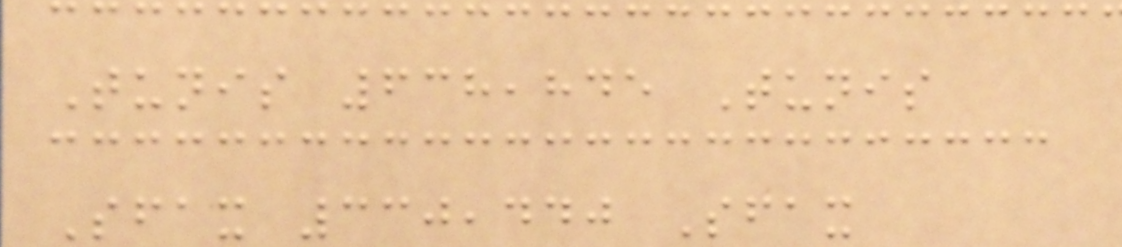Tunis 638,845 Tunis
Sfax 330,440 Sfax
